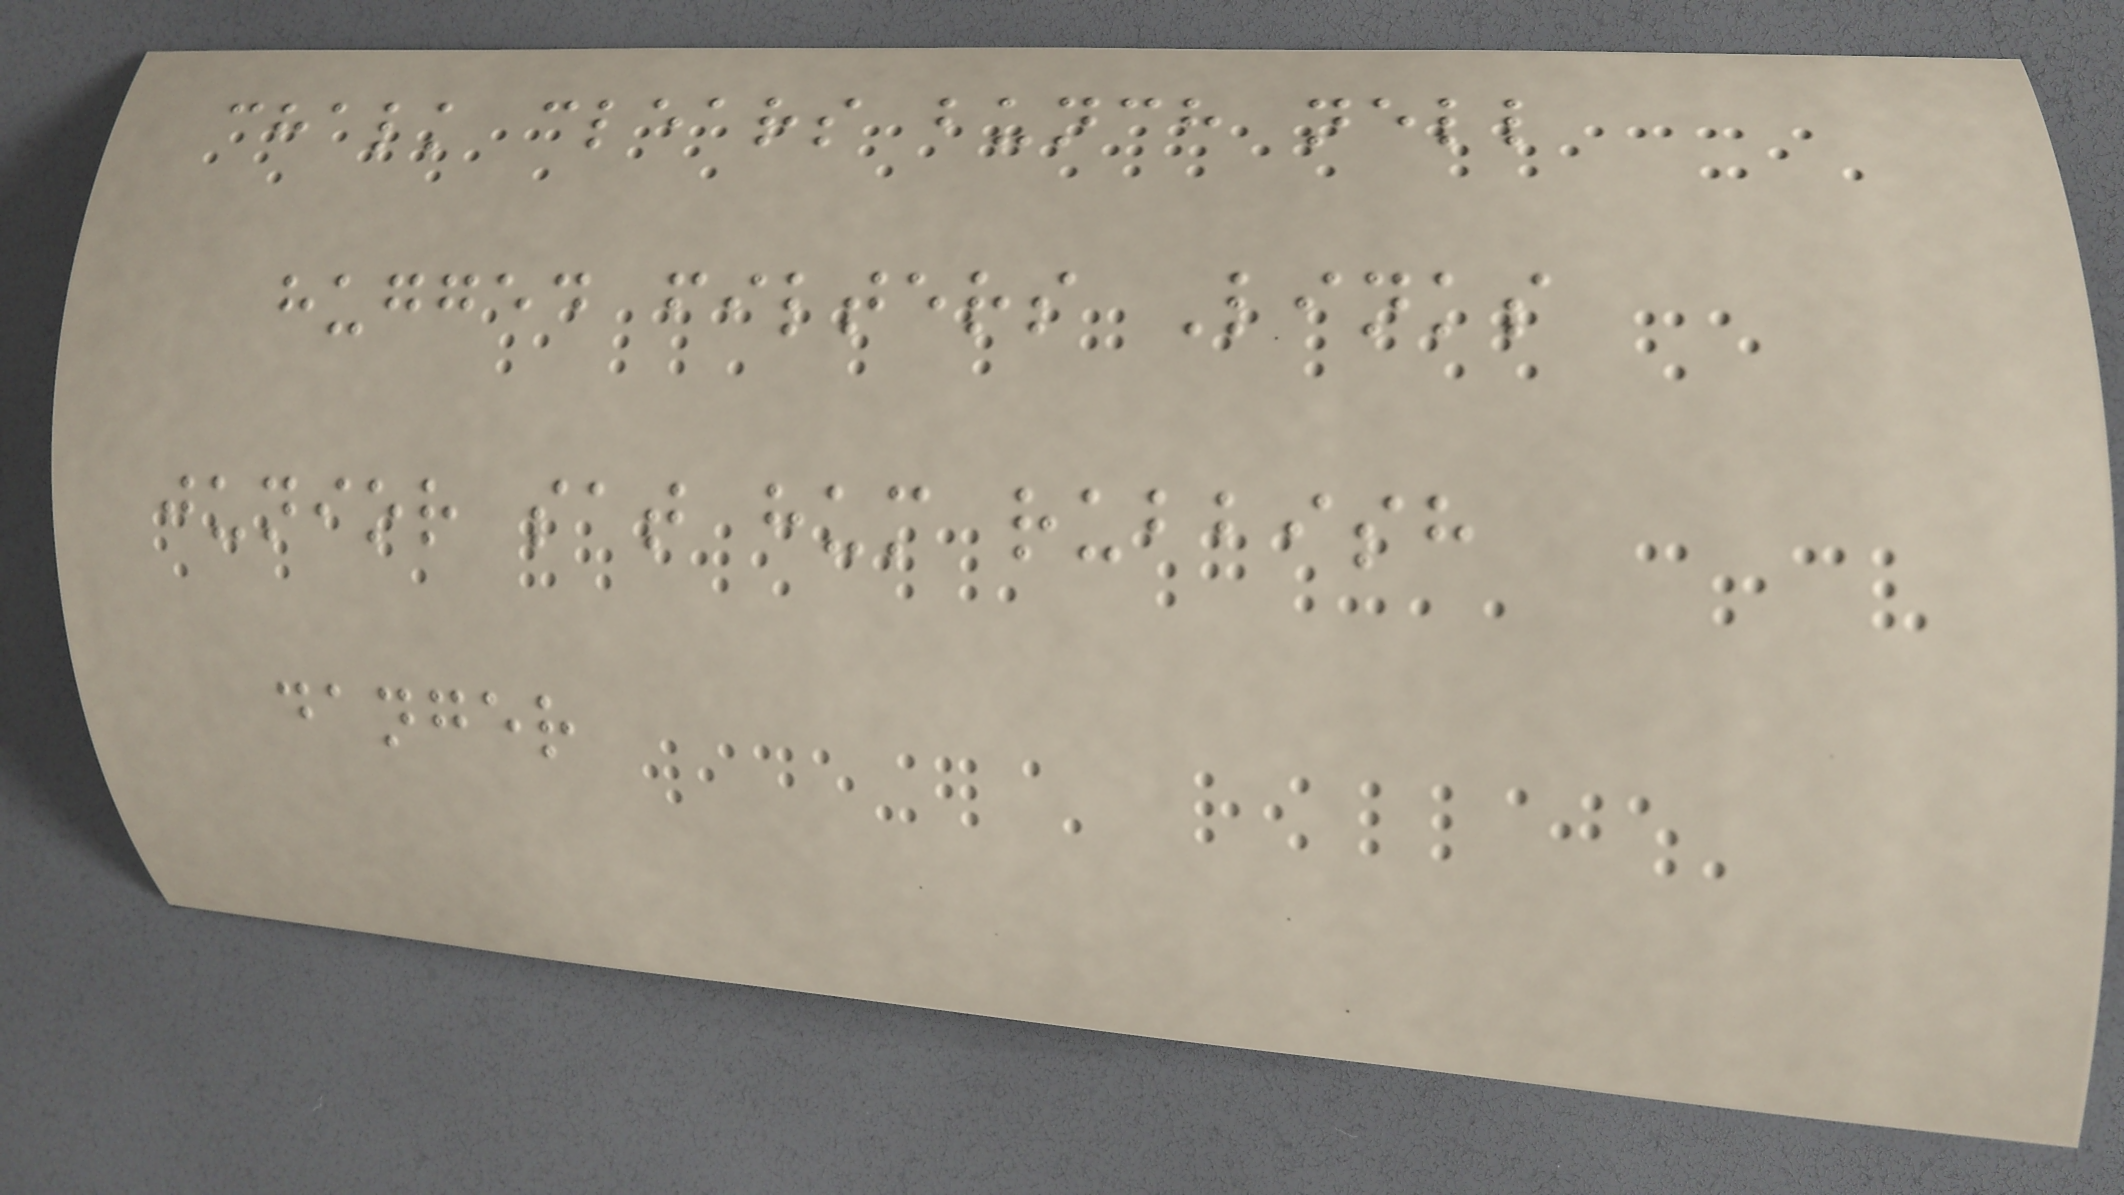chalk clears bunch nell
hugged filters Links
junior sat hum rubbish
danger
